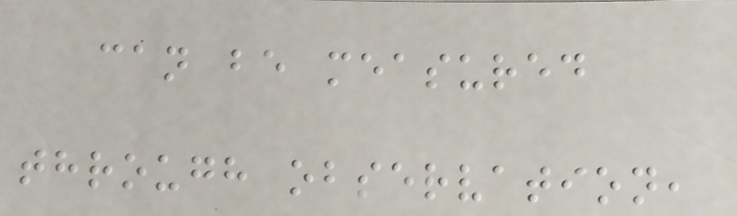can be measured
through observation,
